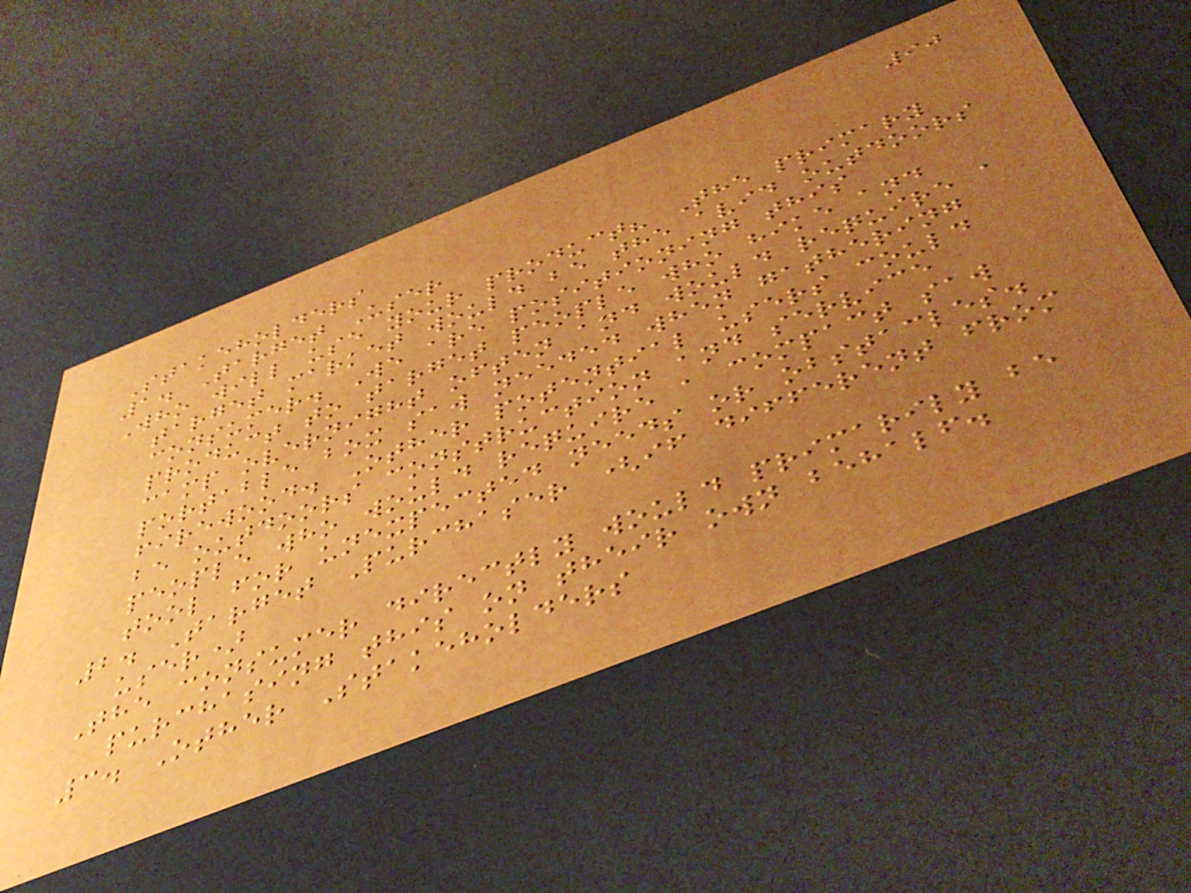90
Stakeholders
1. Target User
Who will use your product? The primary
target market would be the avid outdoors
consumer. We are positioning this
product to target people who hike and
camp overnight often and would require a
portable box saw needed when gathering
firewood. Other potential users could
be outdoors construction and service
people who would require a compact saw
tool for unexpected needs or obstacles.
2. Target Purchaser (if different from
user)
The consumer directly would primarily be
purchasing this on their own behalf.
3. Other Stakeholders
